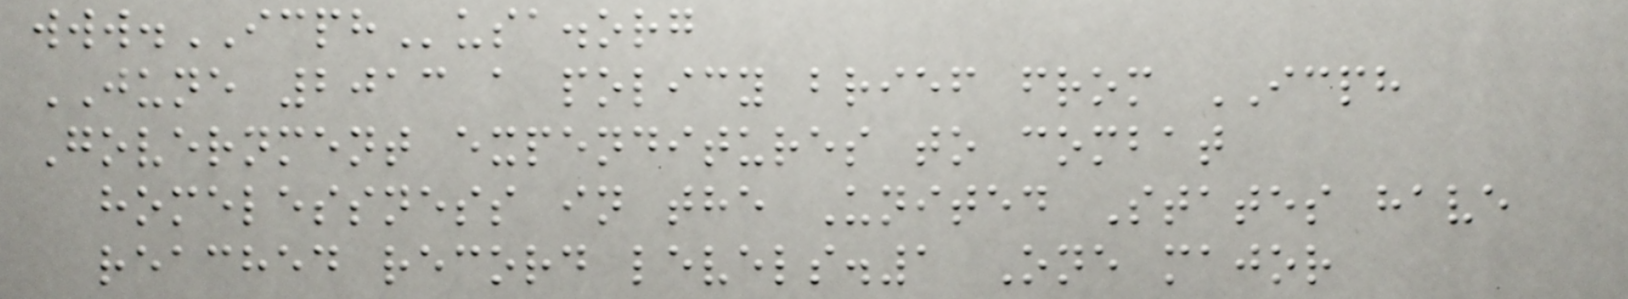www.ICPHusa.org
JUNE 2013 a policy brief from ICPH
Government expenditures to combat
homelessness in the United States have
reached record levels.1 One major
